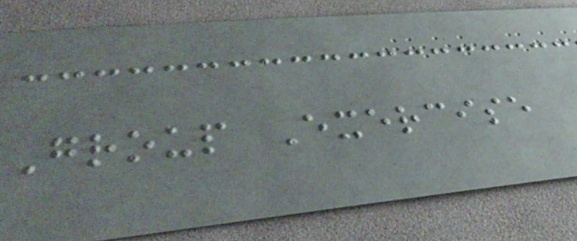Group Exercise
